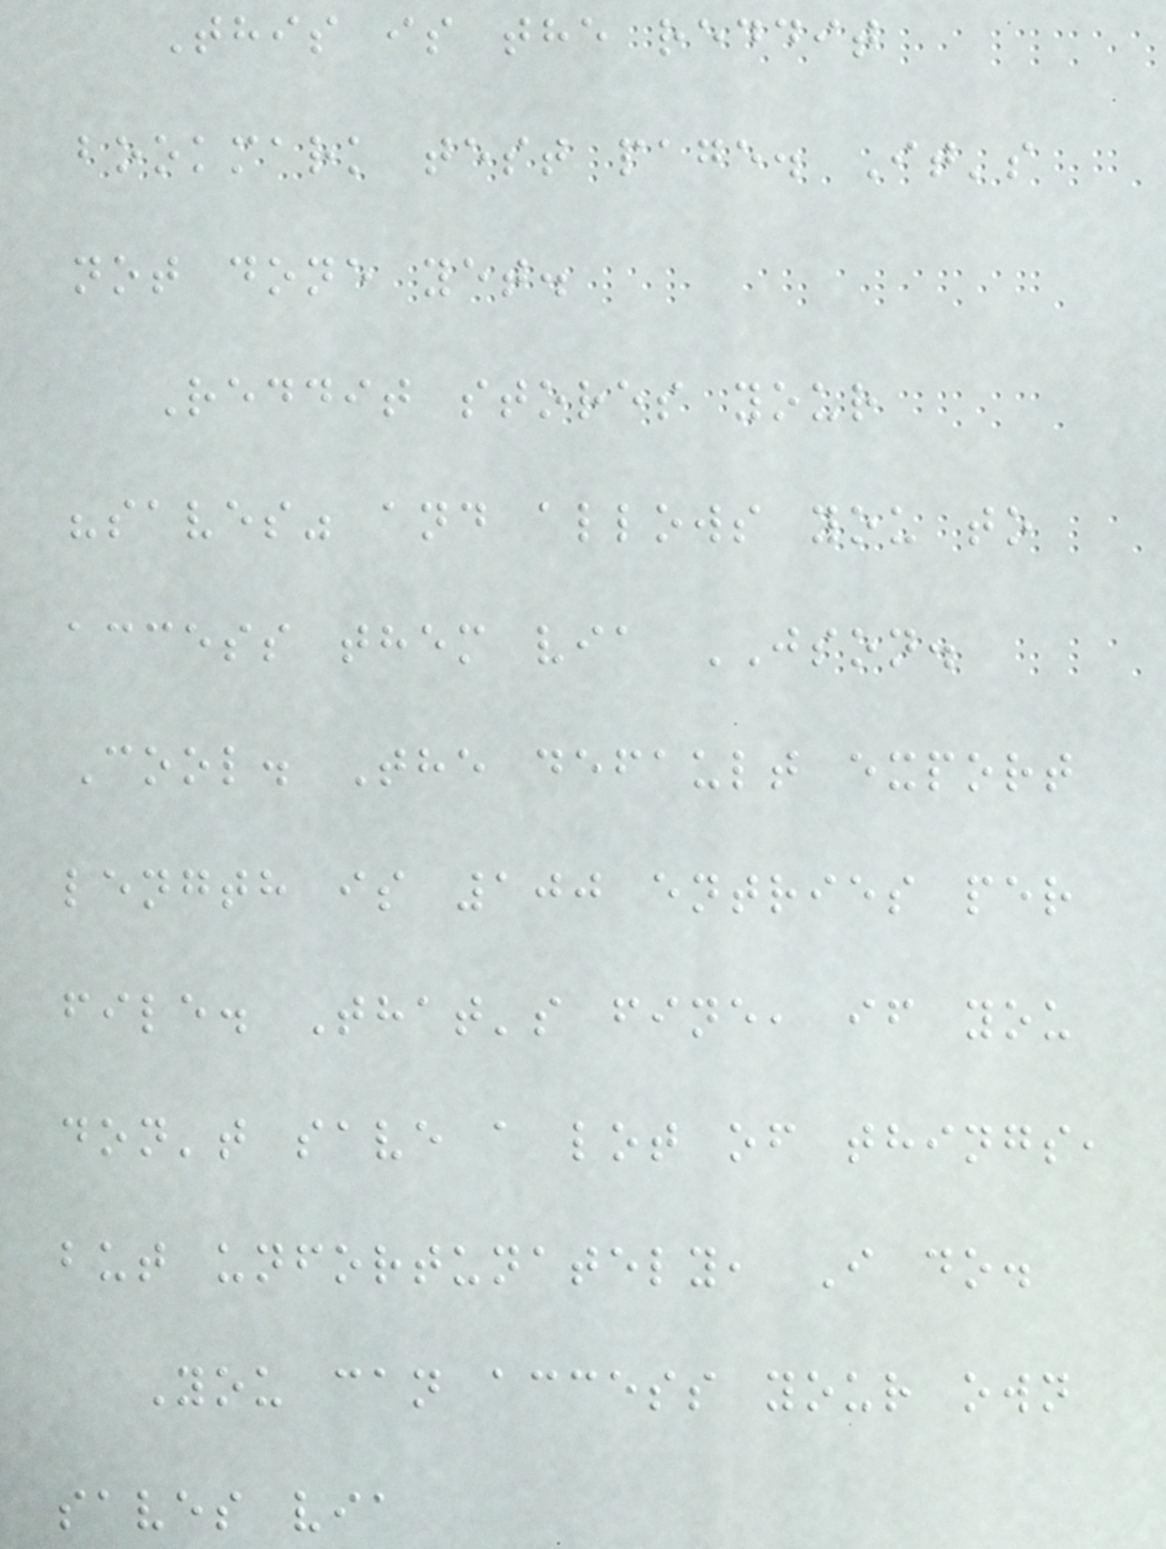This is the reddit
bookmark test page. It's
not done yet.
Reddit stores your
"saves" and allows you to
access them via JSON.
Cool. The default export
length is 100 entries per
file. That's fine, if you
don't save a lot of things,
but unfortunately, I do.
You can access your own
saves via
